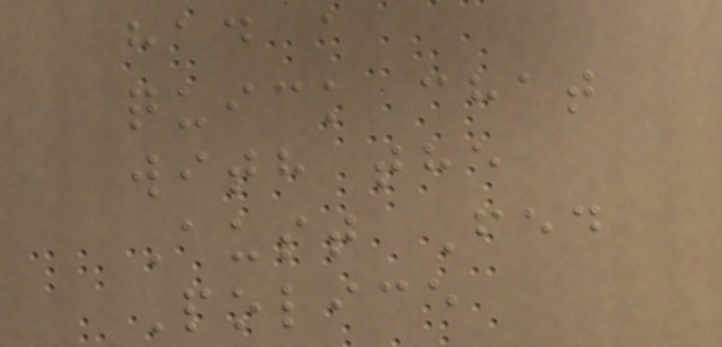had a
quick chat
with the
Aust Fed
Police
